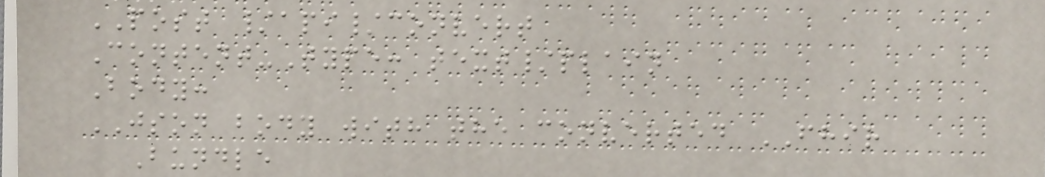POST /api/convert
Content-Type: text/plain
Body:
JSON body with the converted FHIR
Bundle
